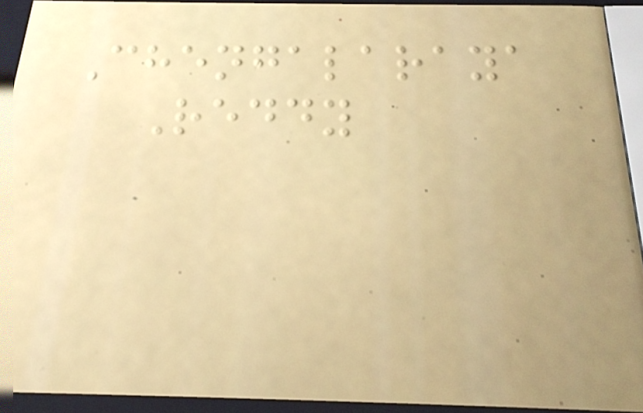Chengalaraya
Reddy
